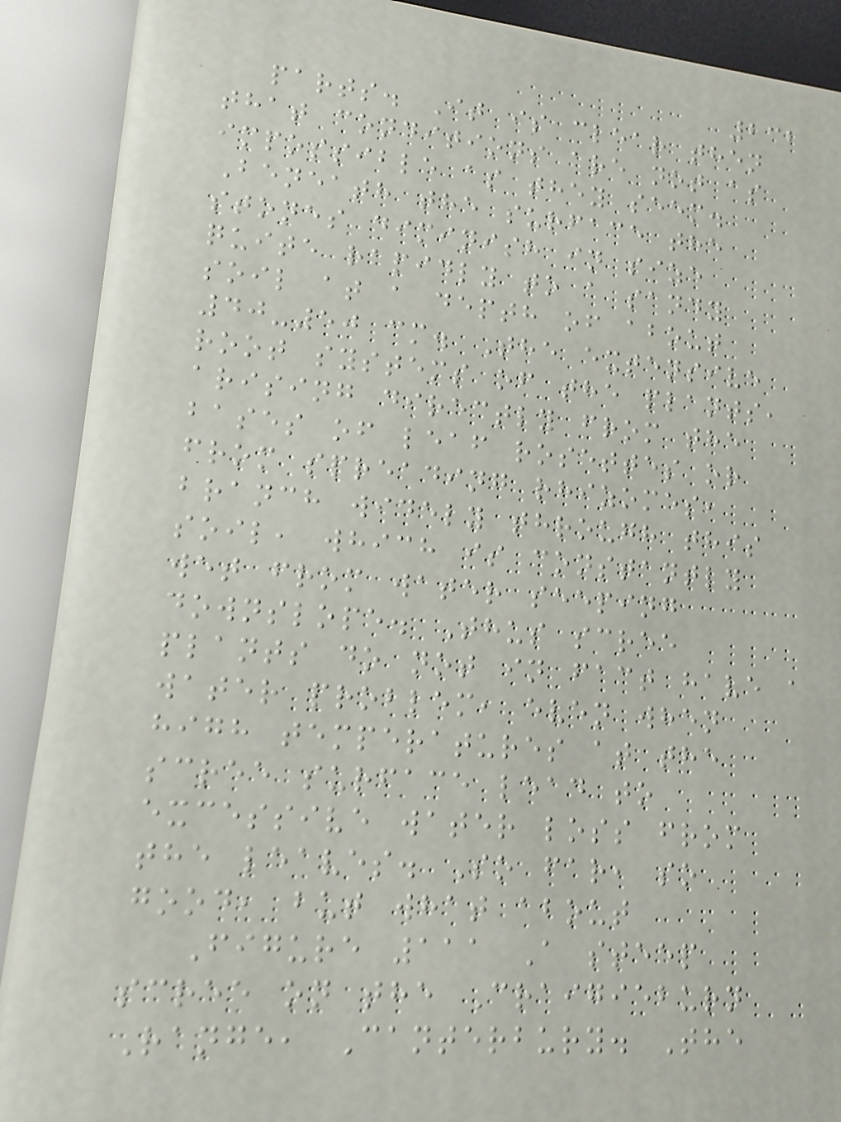232
parts. It is clear then
that conditions are not as
impossible as they seem.
Beneath the surface the
stones diminish in size
quite rapidly to a sandy
soil at a depth of about
40-50 cm. The extensive
root systems of the plants,
arising directly from the
bases of leaf rosettes or
from spreading rhizomes,
branch widely through this
soil, which is constantly
wet from water seeping
downslope. Thus scree
plants do not in fact have a
water problem, even when
high temperatures at the
scree surface lead to
excessive water loss from
the leaves. So far, so
good, but what about
Figure 111 A steep
scree on the Craigieburn
Range, Canterbury. The
